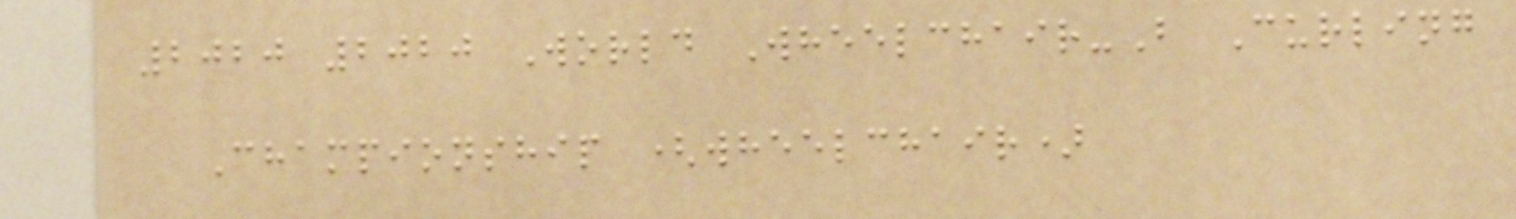2020 2020 World Wheelchair-B Curling
Championship (wheelchair)
